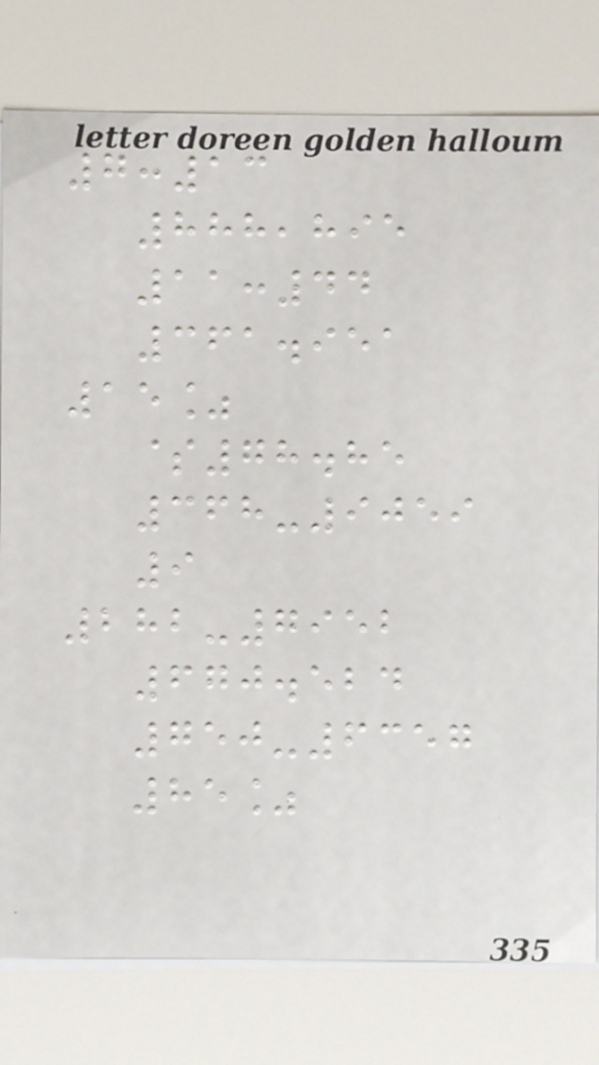7:13
888,895
11:44
361.951
15%
$78.85
368-9059
9
282-7952
670.524
750-6357
85%
